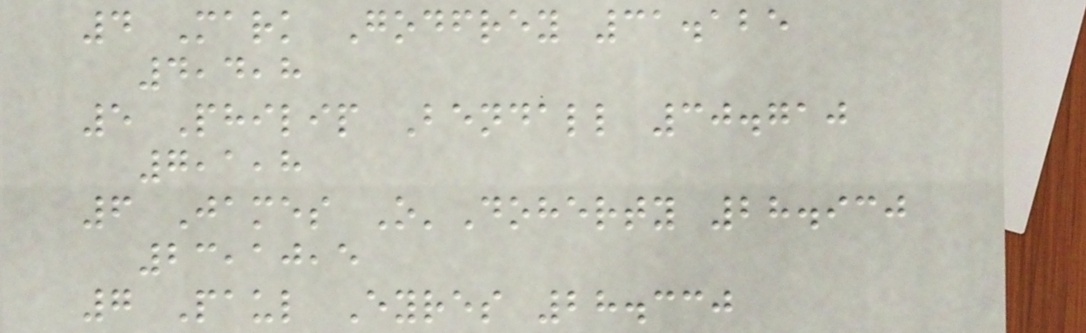4 Mark Godfrey 31.125
4,4,8
5 Philip Bendall 30.710
7,1,8
6 James O'Doherty 28.930
23,10,5
7 Paul Eyres 28.330
